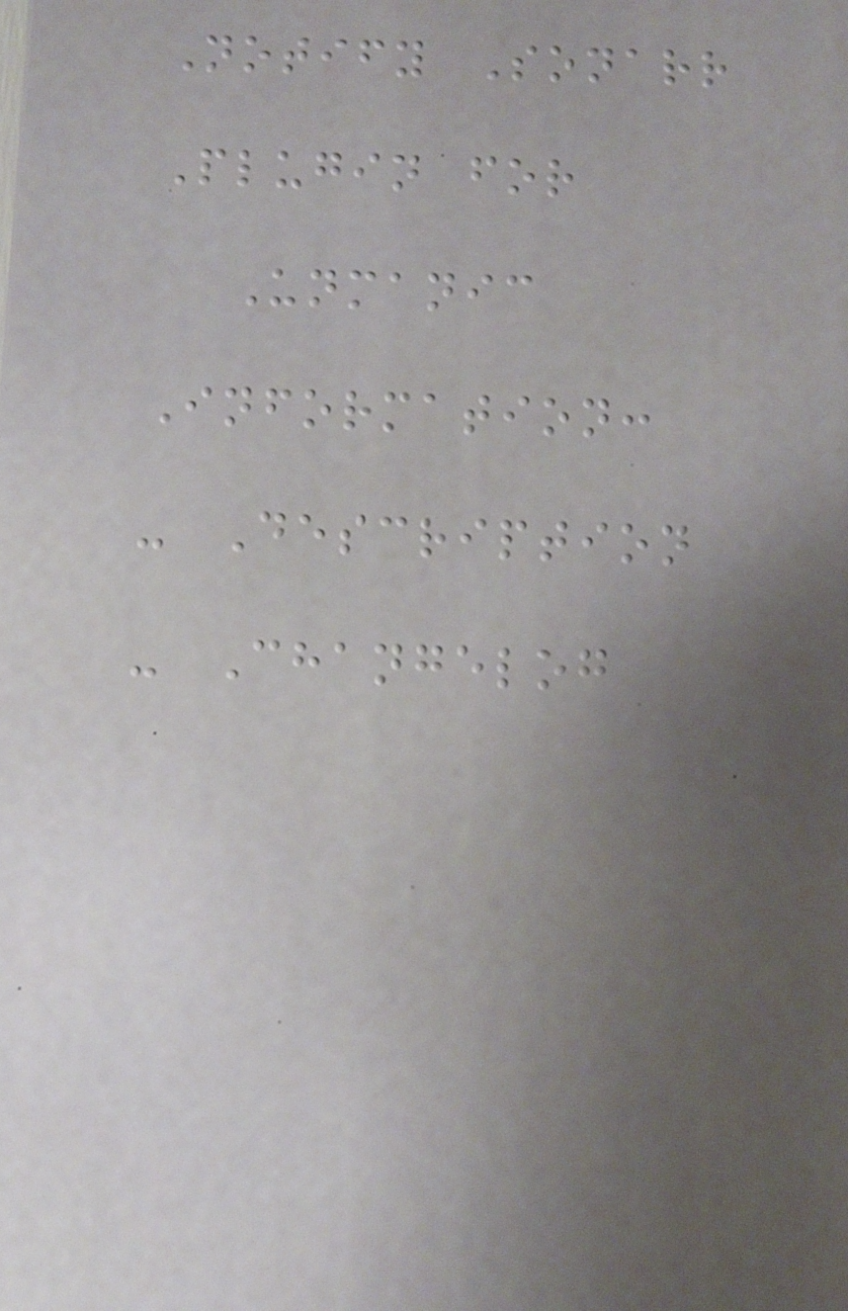Notify Sonarr
Plugin for
Unmanic
Information:
- Description
- Changelog
